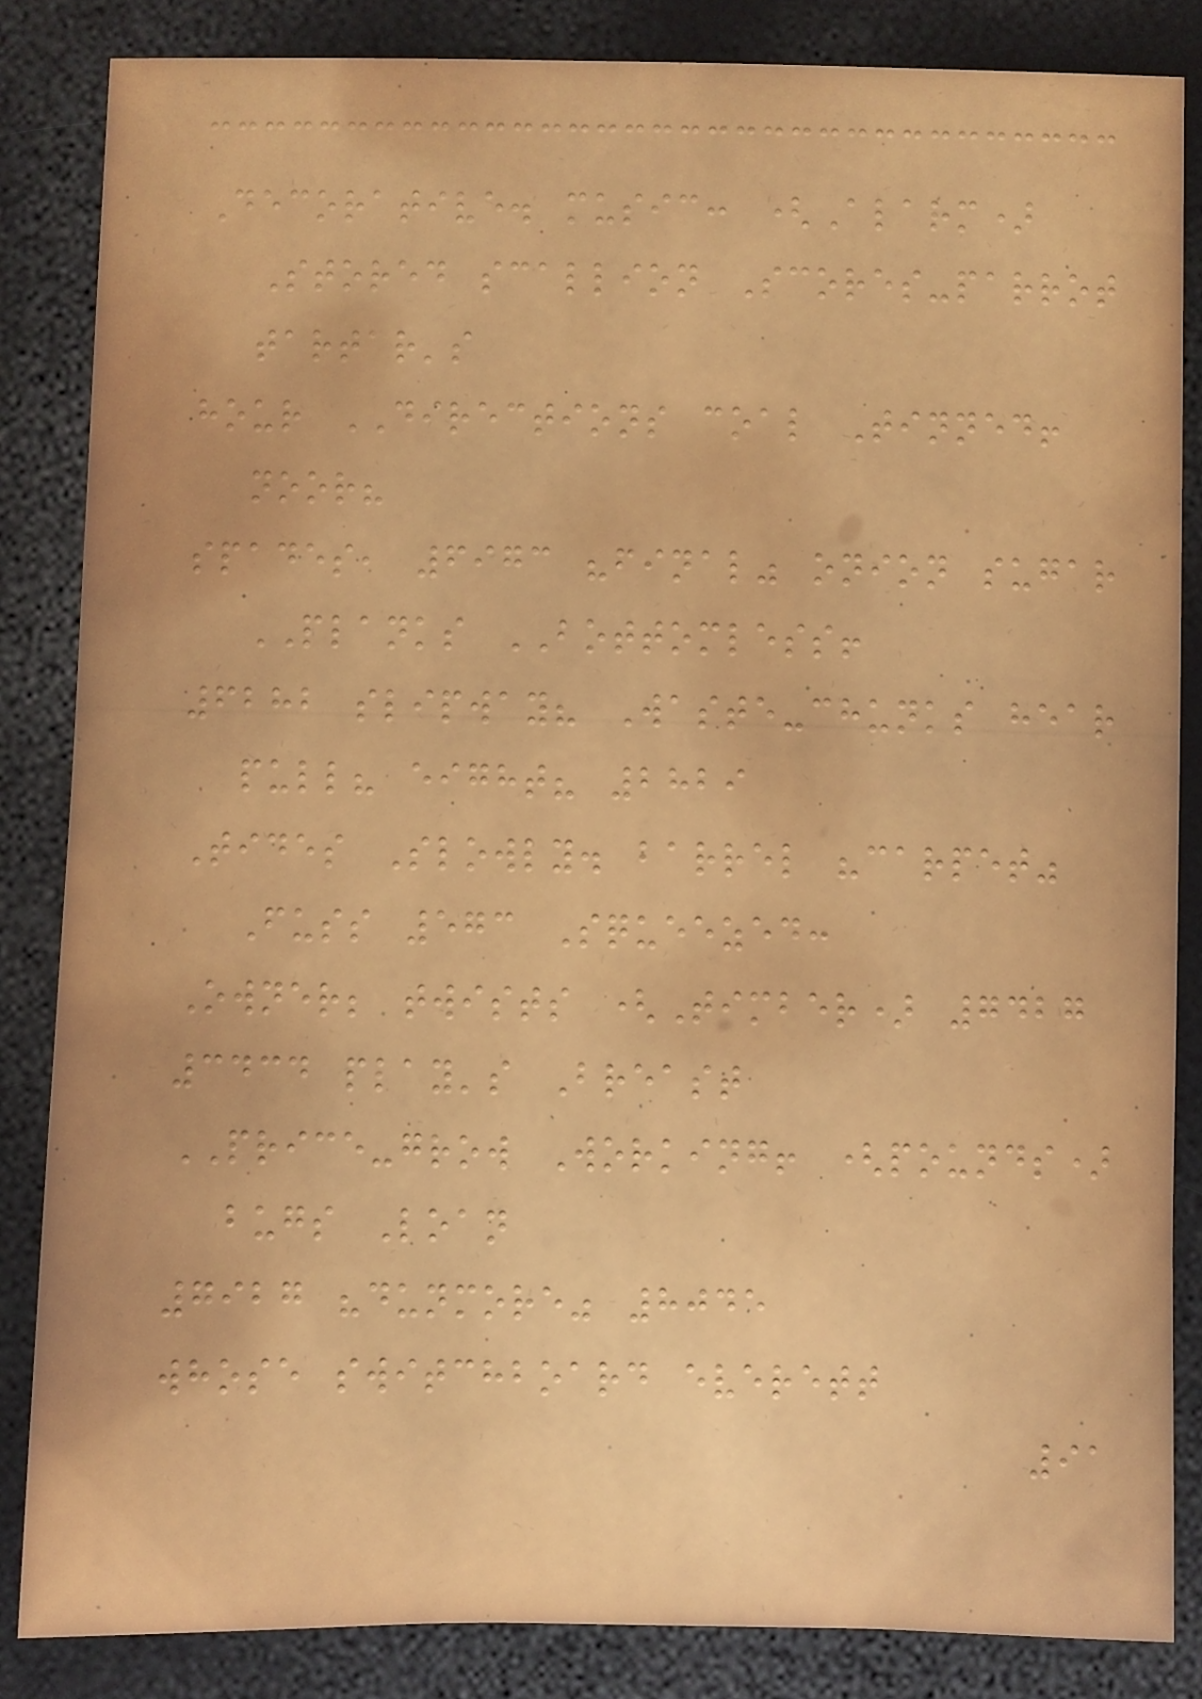Decorative. music: (Alarm)
Stored scallion Scores-parrot
tartar's
hour DIRECTIONS coal Tinned!
noor?
spades, 6973 "final" onion sugar
PLANKS BOTTOMLESS!
6282 slipway? Waste-chunks hear
pull? eight? 2829
Tides Slowly. barrel "carpet"
Fuss 573 Squeezed:
Owner; twists (Timber) 7427
3434 play's Breast
PRICE-grow Working! (pounds)
bugs Loan
7927 "dunmore" 8045
whose switchboard everett
91
